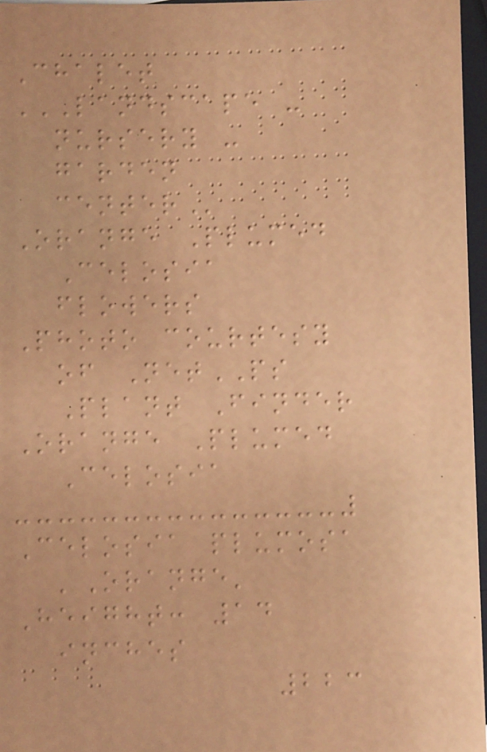Chalet
LANDSCAPE -
NURSERY -
GARDEN
CENTER
Orange Plumed
Celosia
flowers
Photo courtesy
of NetPS
Plant Finder
Orange Plumed
Celosia
Celosia plumosa
'Orange'
Height: 14
inches
223
